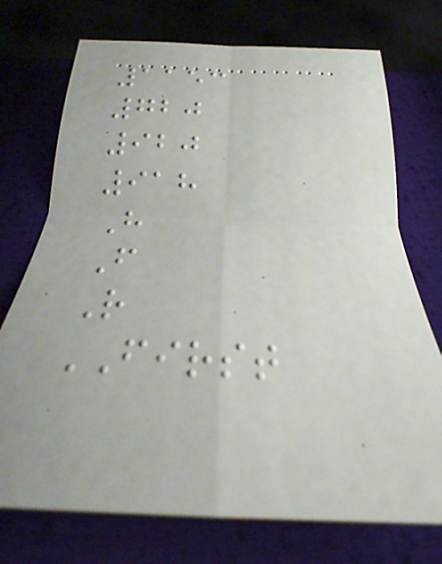1153
720
920
918
H
F
R
FIRST
